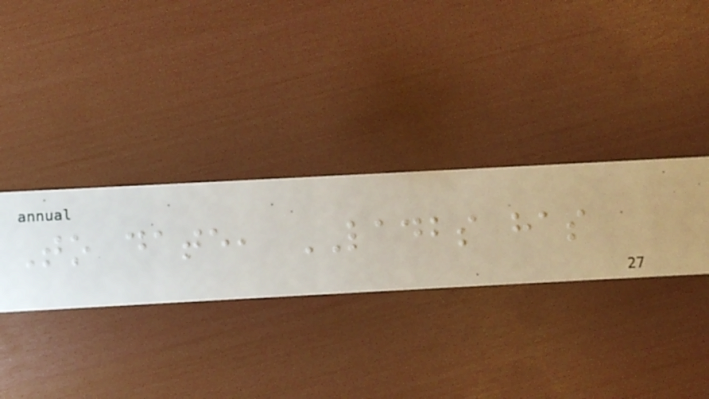To date, LADBS has
